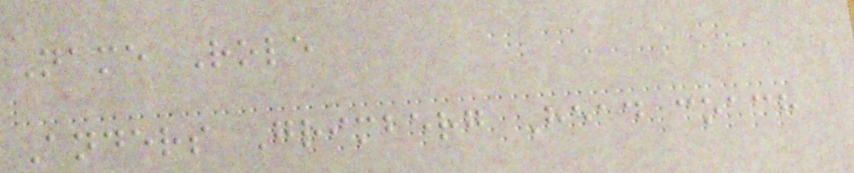Name Role
Anders Grimberg Head coach
